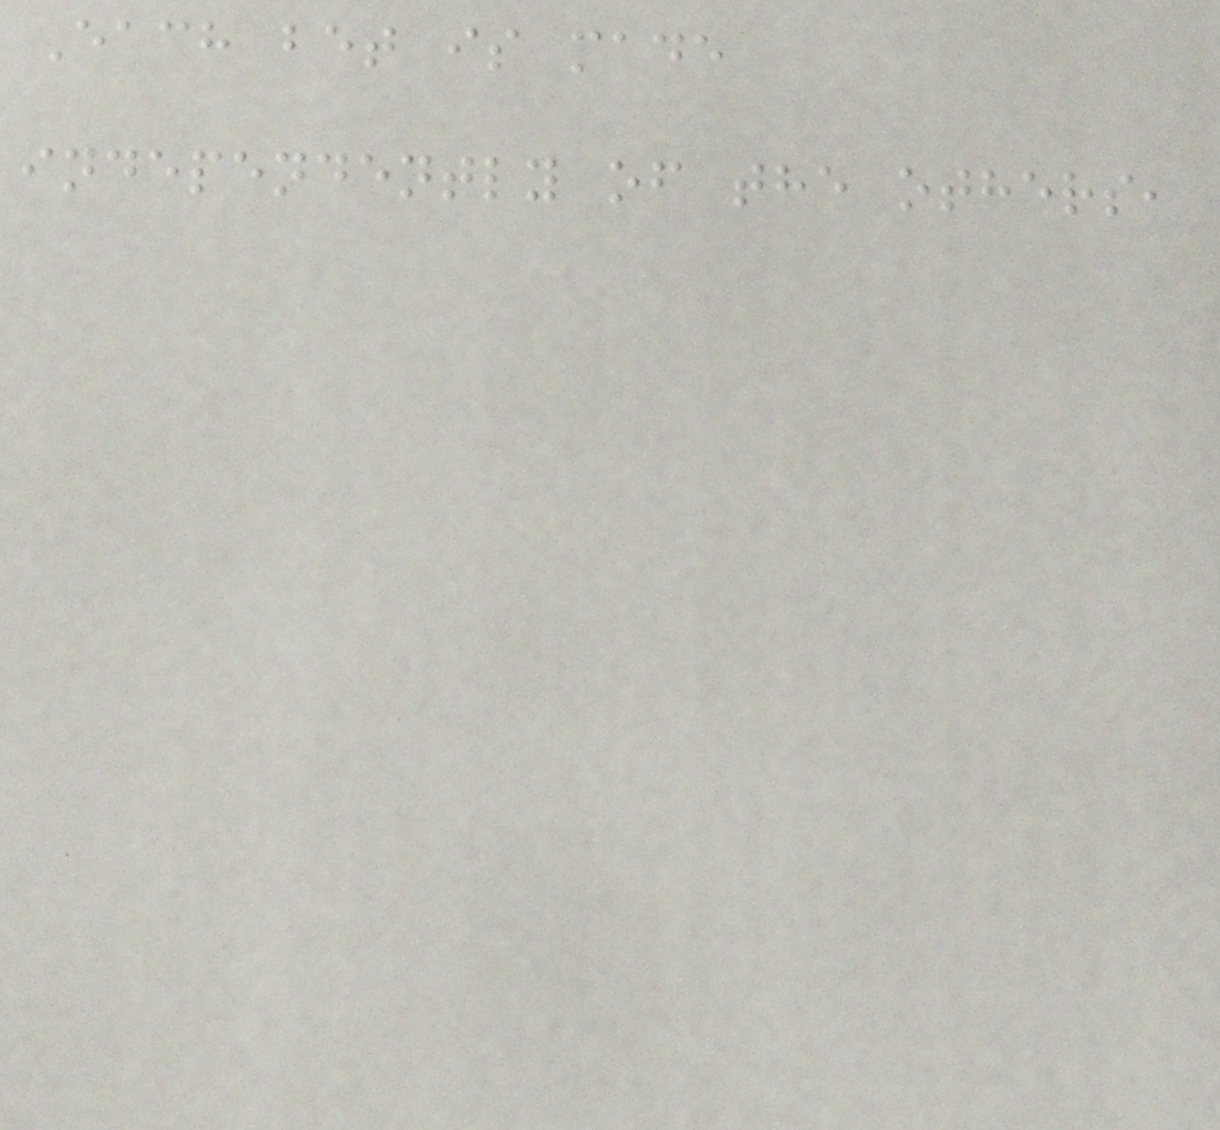Each bet is made
independently of the others,
